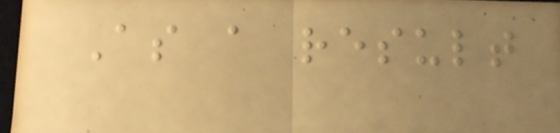As a result
